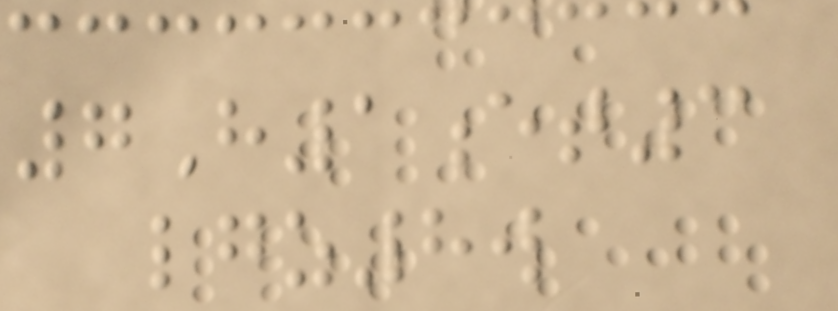7H1et3
lgz8w
